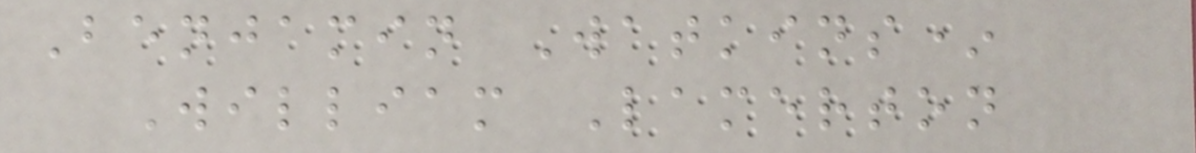Benjamin Watkins*
William Lamerton
